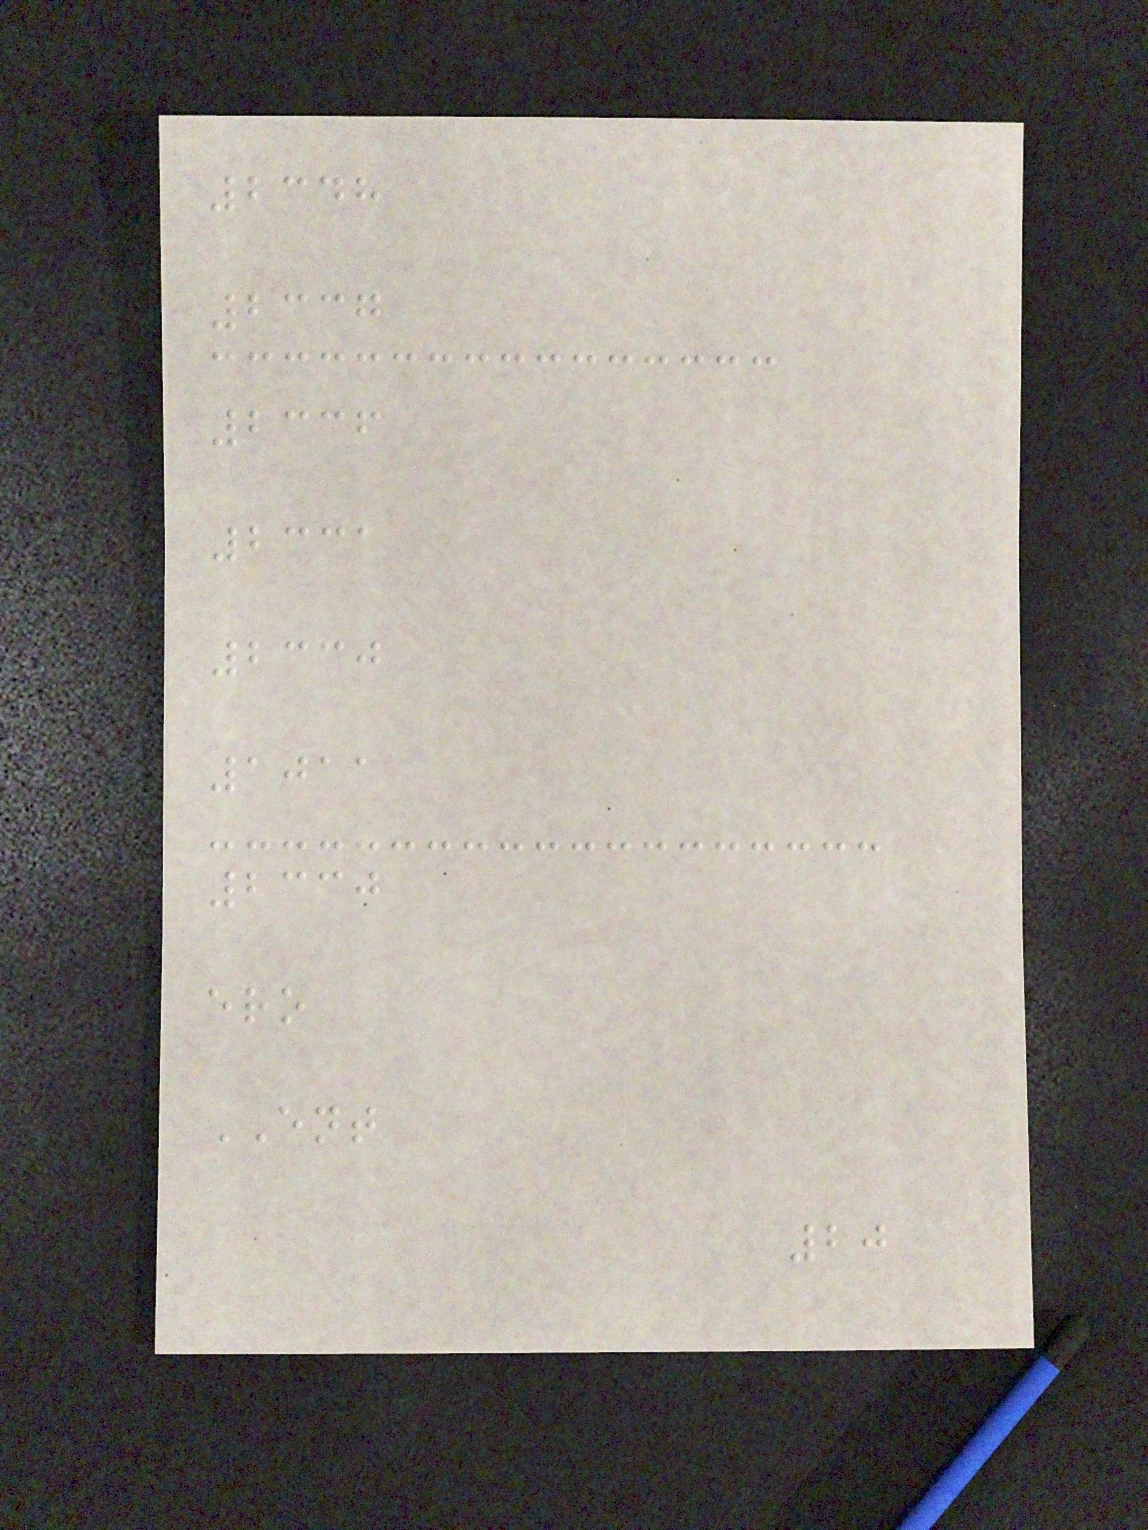2348
2337
2336
2331
2330
1011
2330
ero
ENT
20
